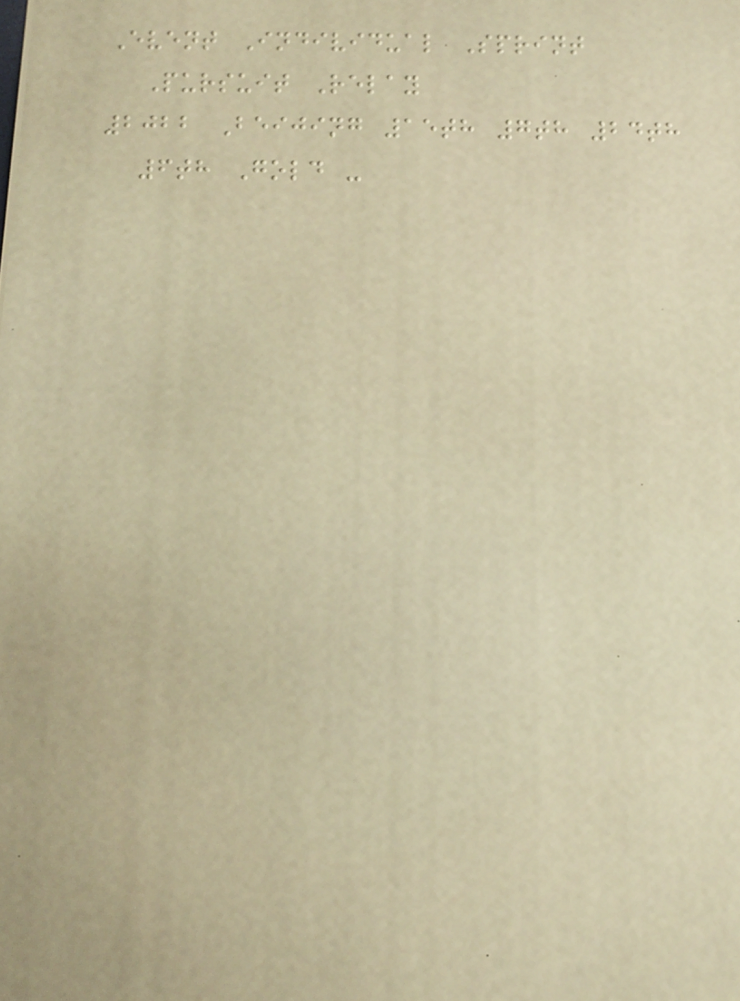Event Individual Sprint
Pursuit Relay
2022 Beijing 15th 7th 24th
6th Gold -
